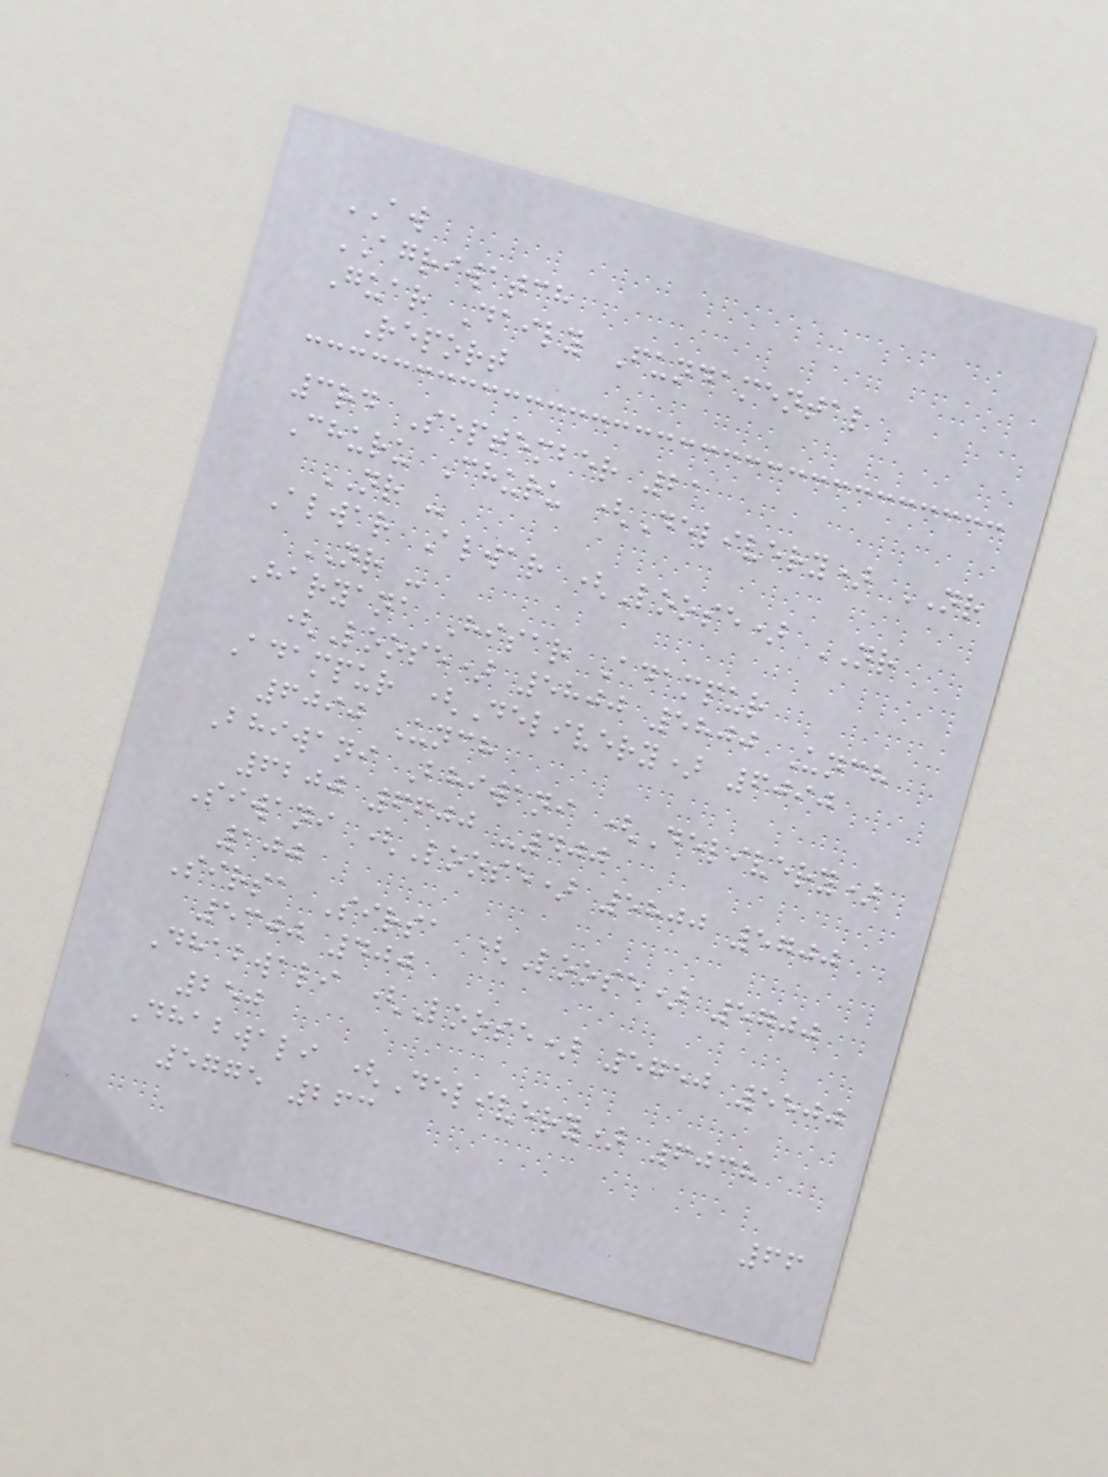AW
AGRIWATCH
Guar Daily Fundamental
Report
3rd September 21
Churu Churu (Delivery) NR
NR -
Alwar Alwar (Loose) NR
NR -
Haryana Hisar Adampur
(Loose) 5800 5800 Unch
Adampur (Delivery) 6090
6090 Unch
Bhiwani Bhiwani (Delivery)
6200 6600 -400
Siwani (Loose) 5800 5700
100
Sirsa Sirsa (Loose) 5700
5300 400
Dhabwali (Loose) 5750 5500
250
Dhabwali (Delivery) 6038
5775 263
66
